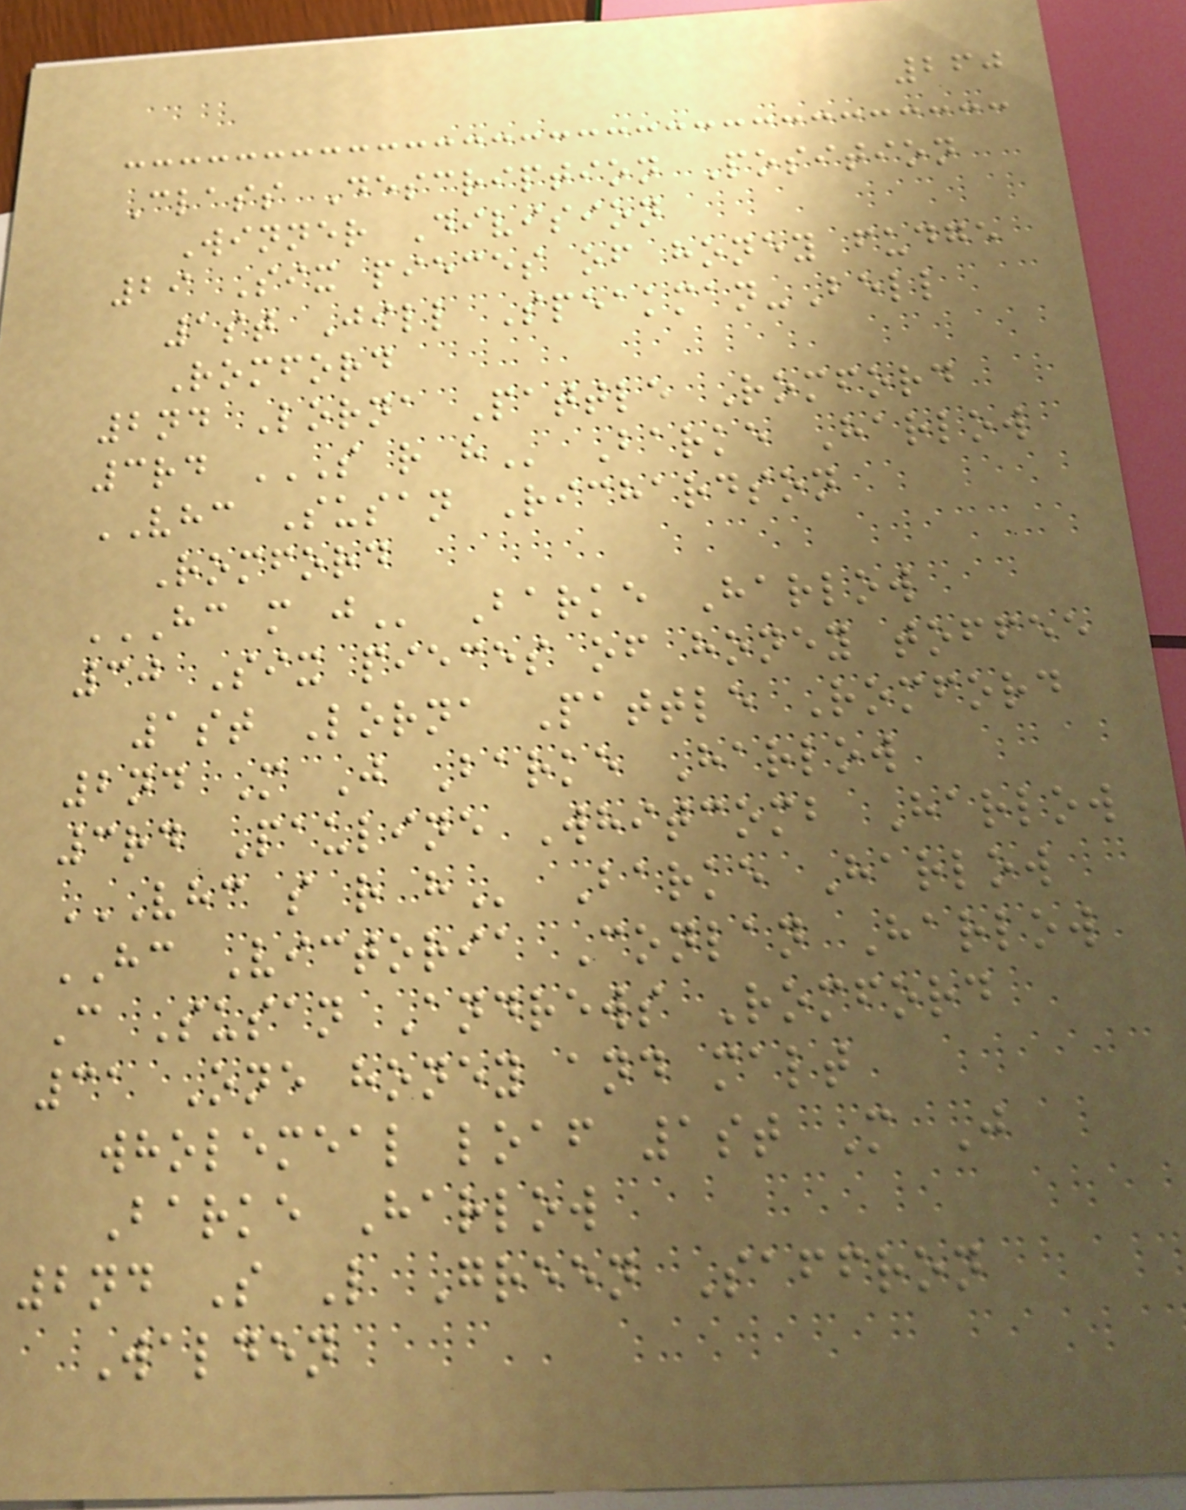260
Class Description Position
Winner Division
29 Six pieces of honey fudge
1st Jill Speakman-Bell
Romford
2nd Lorna Pattle Romford
3rd S R H Barke Harlow
VHC Susan Richardson
Romford
HC M J Barke Harlow
30 Six pieces of honey toffee
1st Lorna Pattle Romford
2nd M J Barke Harlow
3rd Pauline Whitcomb Harlow
VHC S R H Barke Harlow
HC Victoria Conlan Harlow
C Susan Andrews Romford
31 One honey and malt
wholemeal loaf 1st M J
Barke Harlow
2nd S L Green Saffron
Walden
